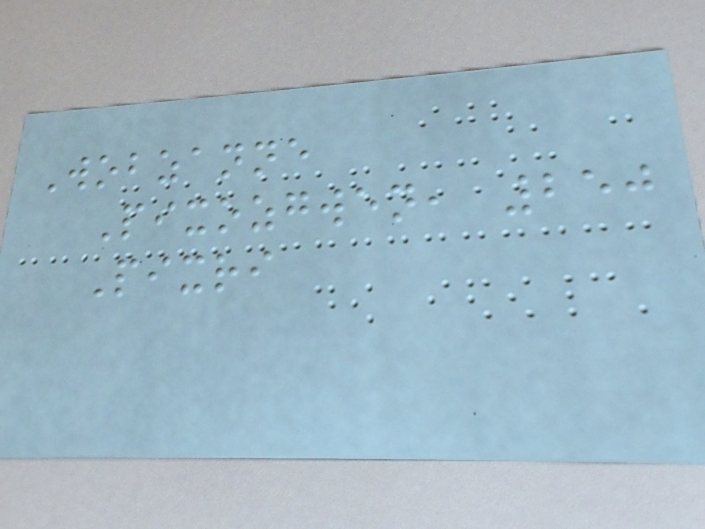Wobzanne
Pixozgwen, 250
Pixri
